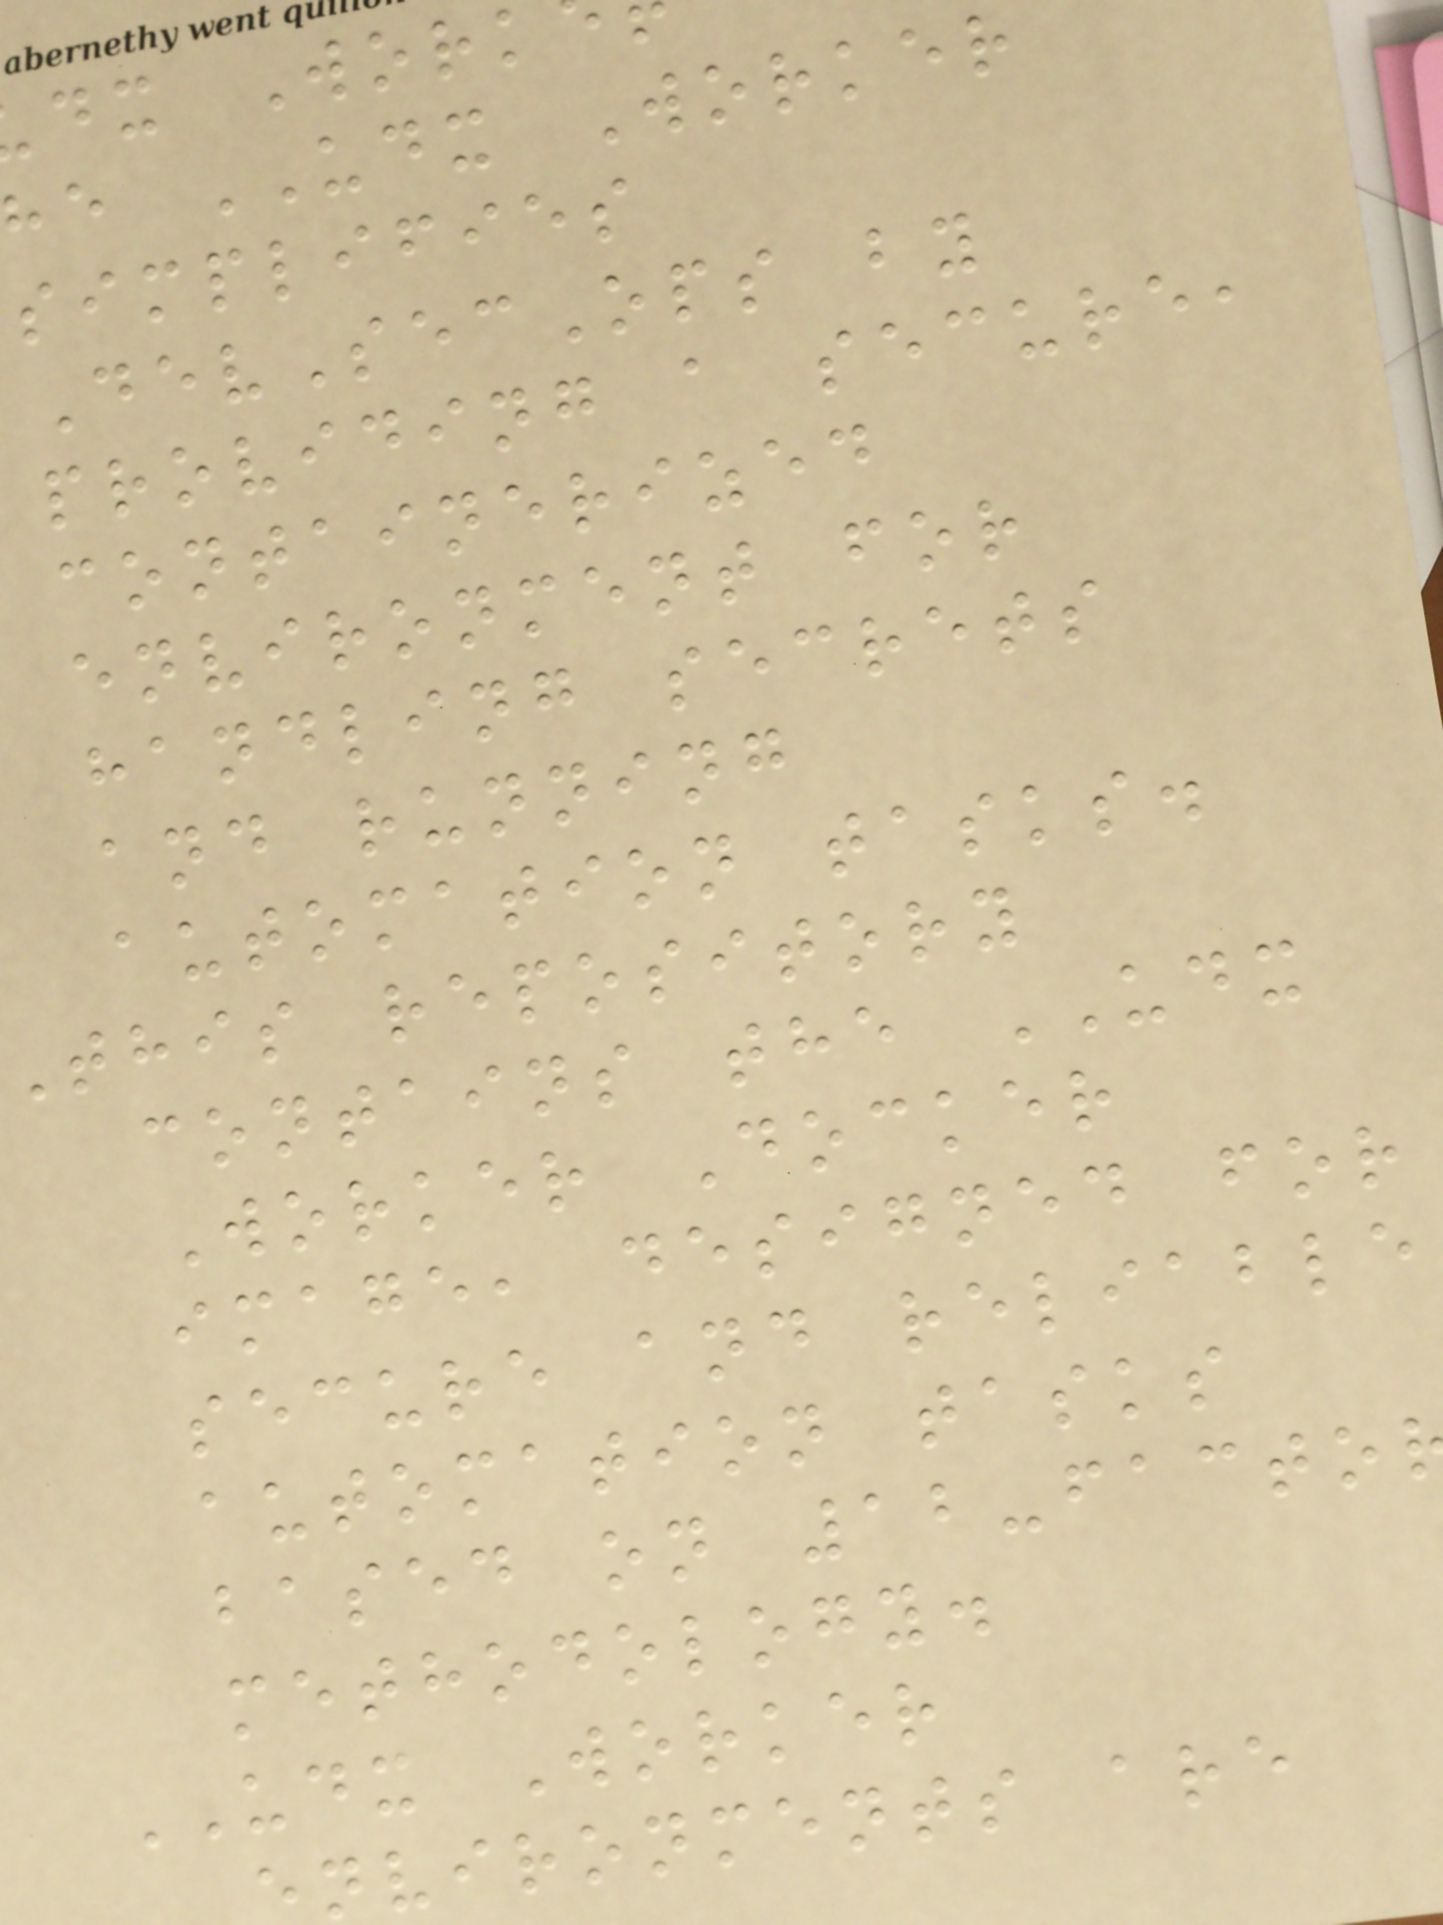dx Work
he UDX Worker
simplifies
DevSecOps by
providing a secure,
containerized
environment for
handling secrets
and running
automation tasks.
This repository
contains the UDX
Worker Docker
image, designed for
secure and reliable
automation tasks
based on 12-facto
methodology.
UDX Worker
nvironments are
